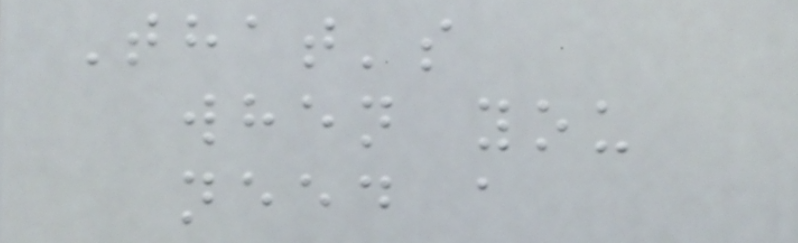That's
when you
need a
